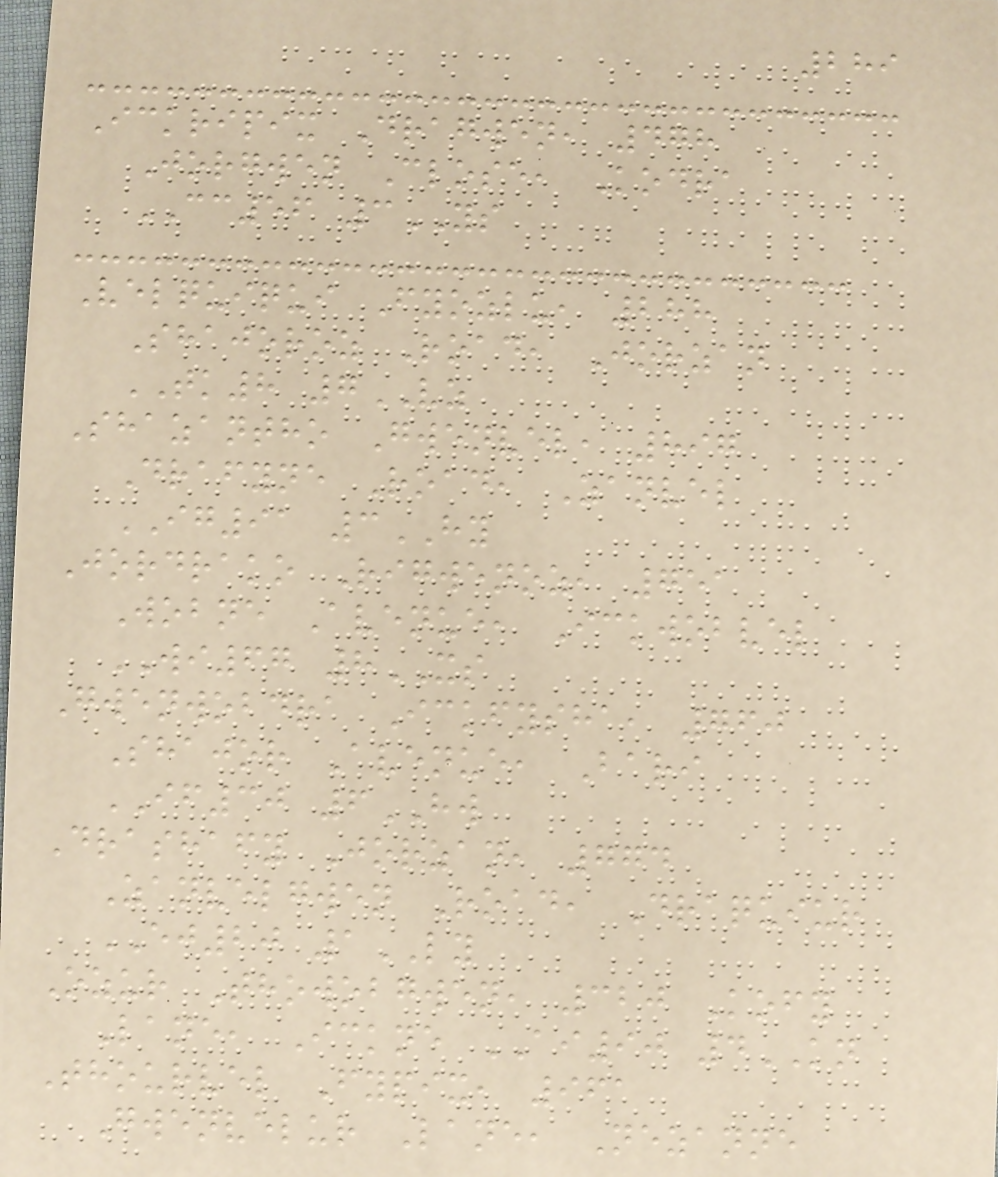289
Ickripix Dragwen, 478
Jorgwen Close, Kodra
CC56 3YS
Velquiqui Fyozlu, 288
Shajoroz Road, Jorzan
TK8 7VZ
Shazantho Gwenvel, 897
Drafyne Road, Zanvel
IG91 3HY
Jordrako Rigwenoz, 751
Wobne Avenue, Ickwobvel
WI67 8XS
Gwenwobdra Ickfysha, 760
Shajor Avenue, Bari
IF30 6HW
Drashafy Jorzan, 774
Zanvelgwen Road, Draquiur
EJ20 1LY
Ozur Thowobgwen, 320 Kofy
Lane, Ickne AI90 4KN
Thourvel Fypix, 961
Gwenvelur Lane, Nezanne
